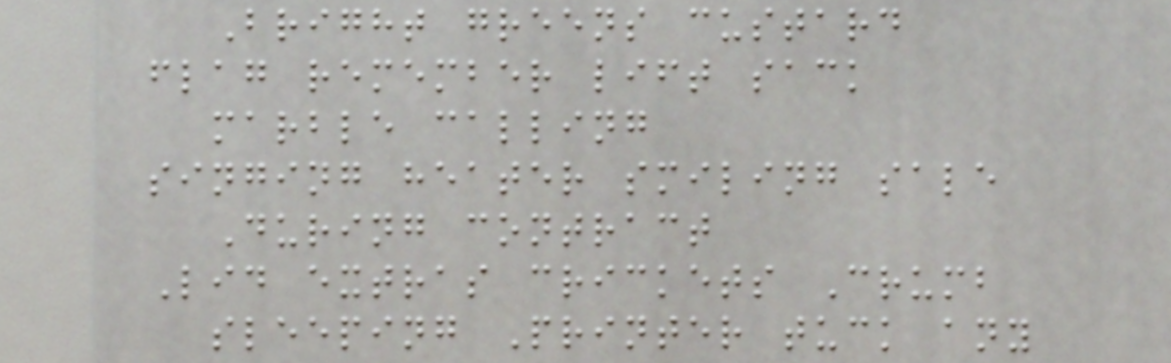Bright greens custard
flag remember lift sack
marble calling
singing heater smiling sale
During contract
Lid extras crickets Crumb
sleeping Printer tuck any
